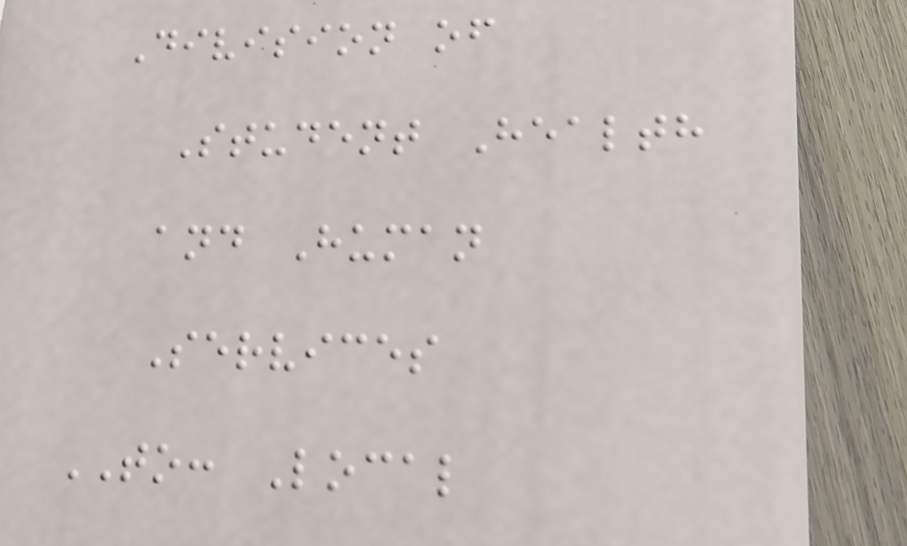Division of
Student Health
and Human
Services
TO: Local
